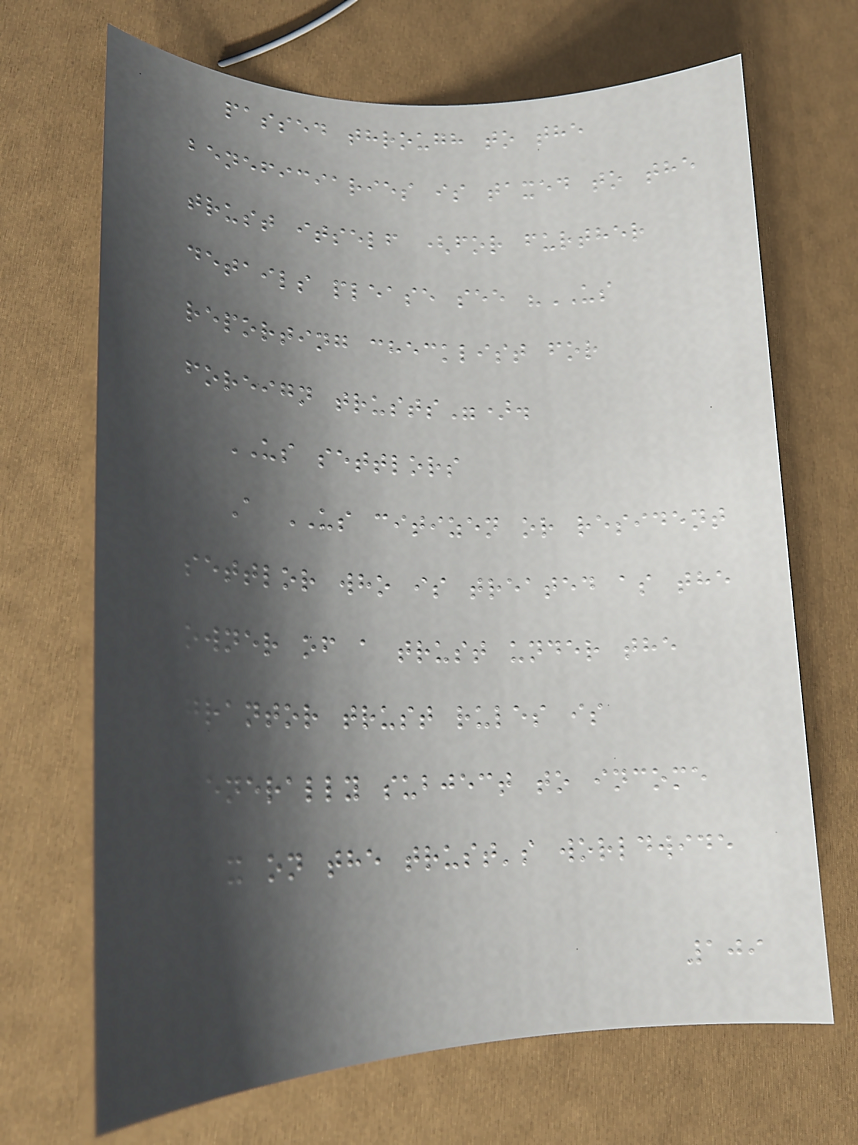passed through to the
beneficiaries is taxed to the
trust itself (for further
details please see "US
reporting checklist for
foreign trusts").
US settlors
A US citizen or resident
settlor who is treated as the
owner of a trust under the
grantor trust rules is
generally subject to income
tax on the trust's worldwide
109
